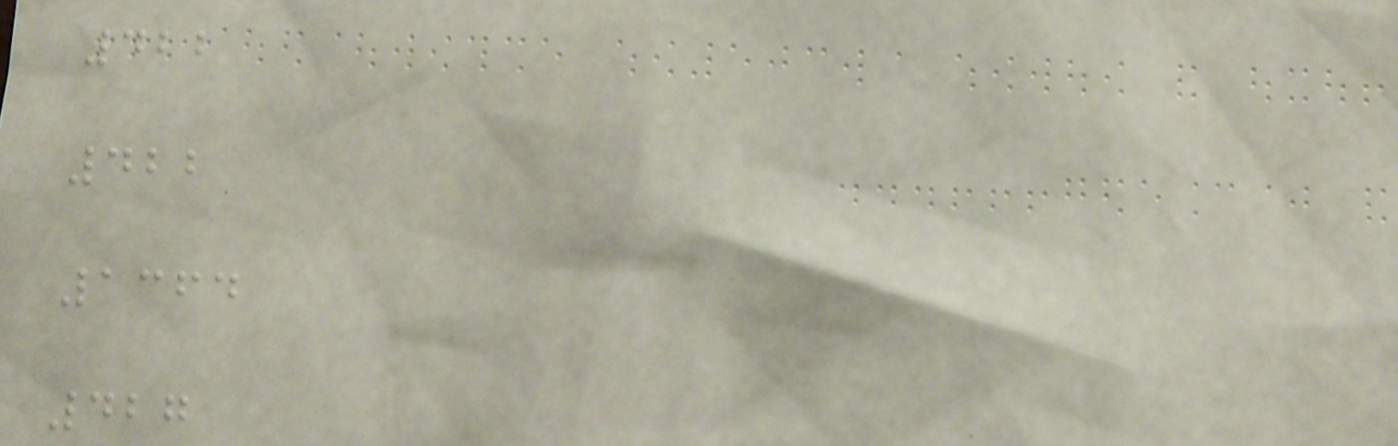422
422
1364
427
